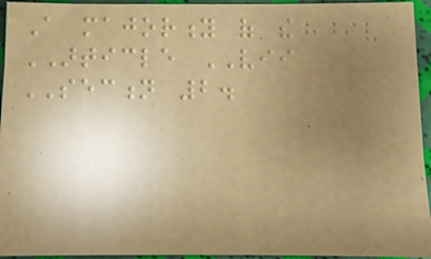A majority of the
ARTICLE VII
SECTION 2.
